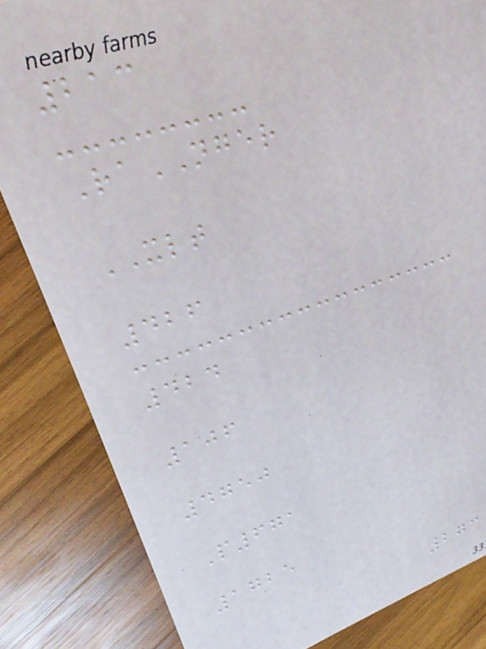213
RaNGER
XLT
426
424
106
4750
P671
1725
273
